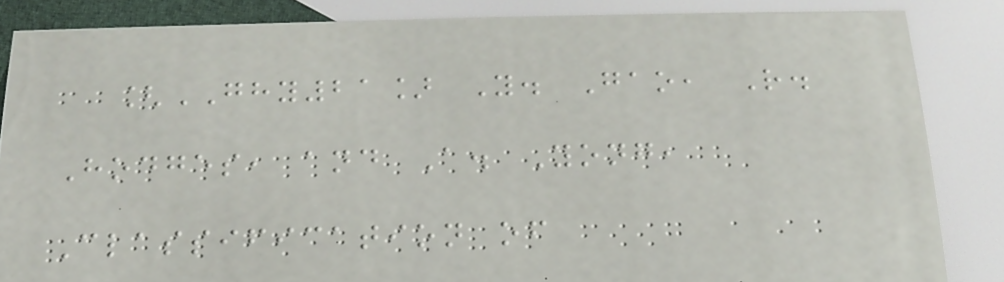[GHY21] Y. Gao, R.
Hodges, and A. Yong,
Classification of
